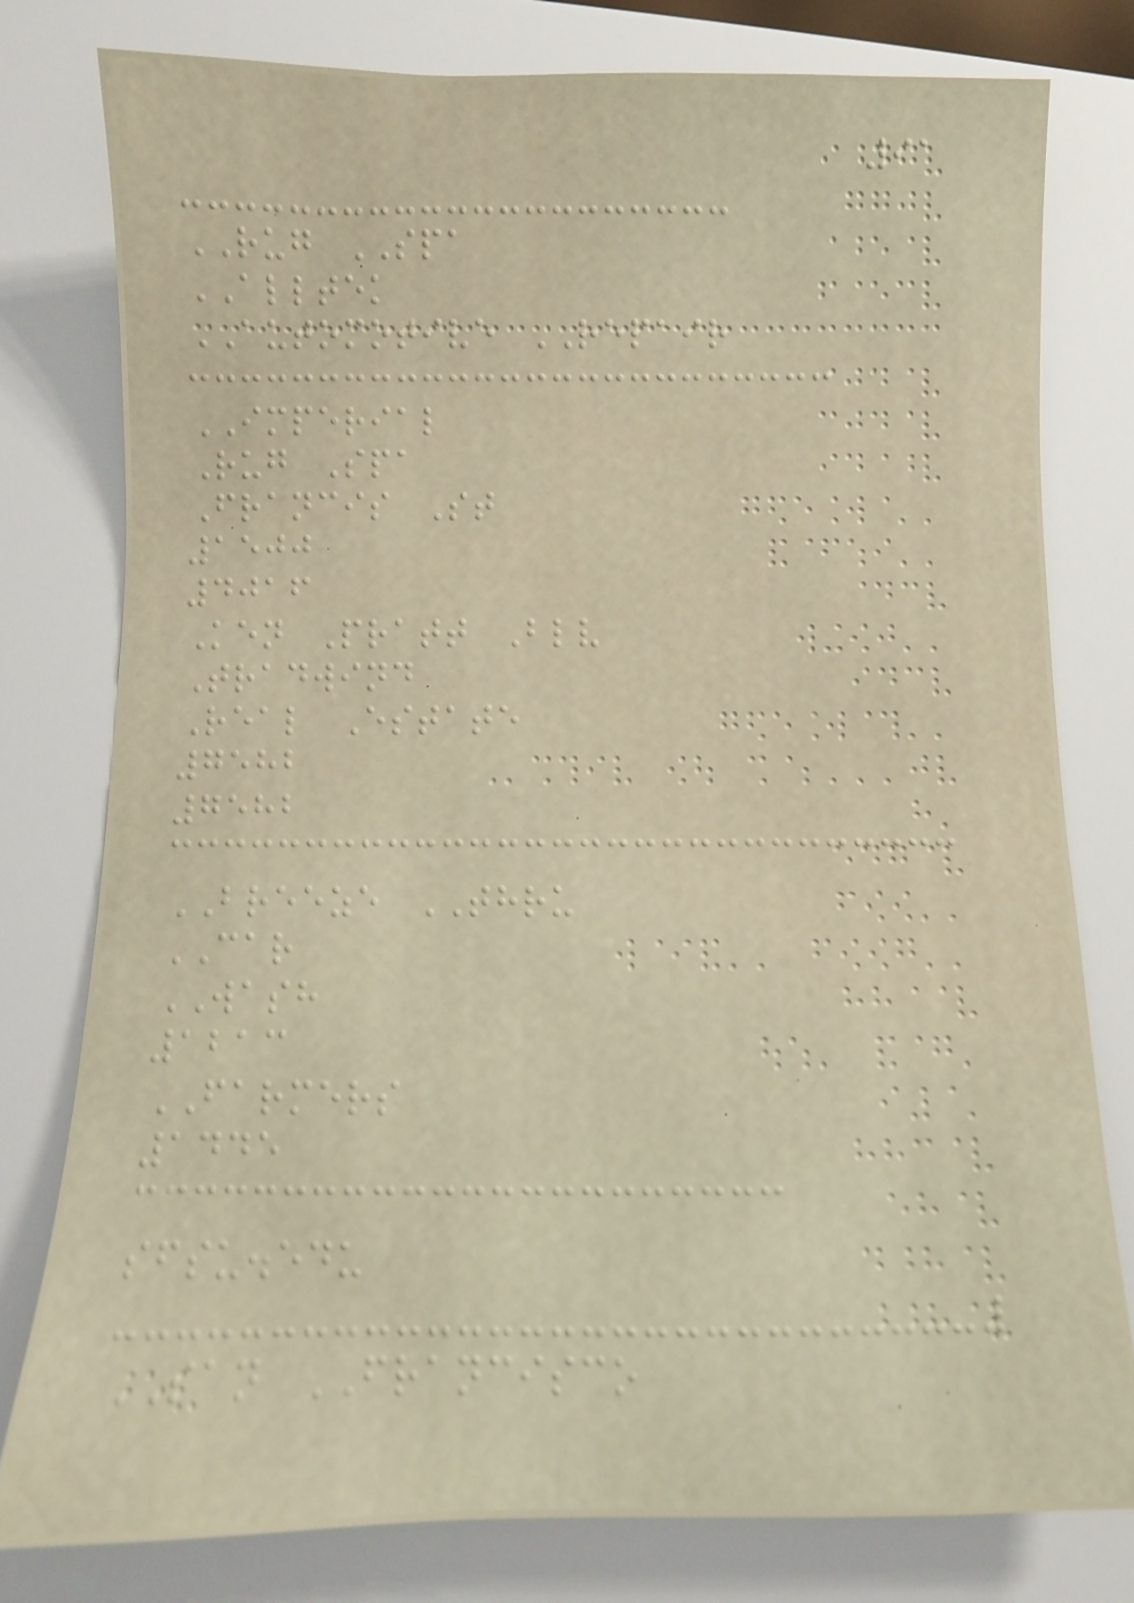91
RUG SPA
ALLTEK
AUTOMOTIVE REPAIR
IMPERIAL
Rug Spa
Francis St
1500
4016
Ken Pratt Blv
Tradwind
Real Estate
7582
7582
BREEZE THRU
CAR
WASH
1213
FARMERS
1445
sfsu.edu
SAN FRANCISCO
